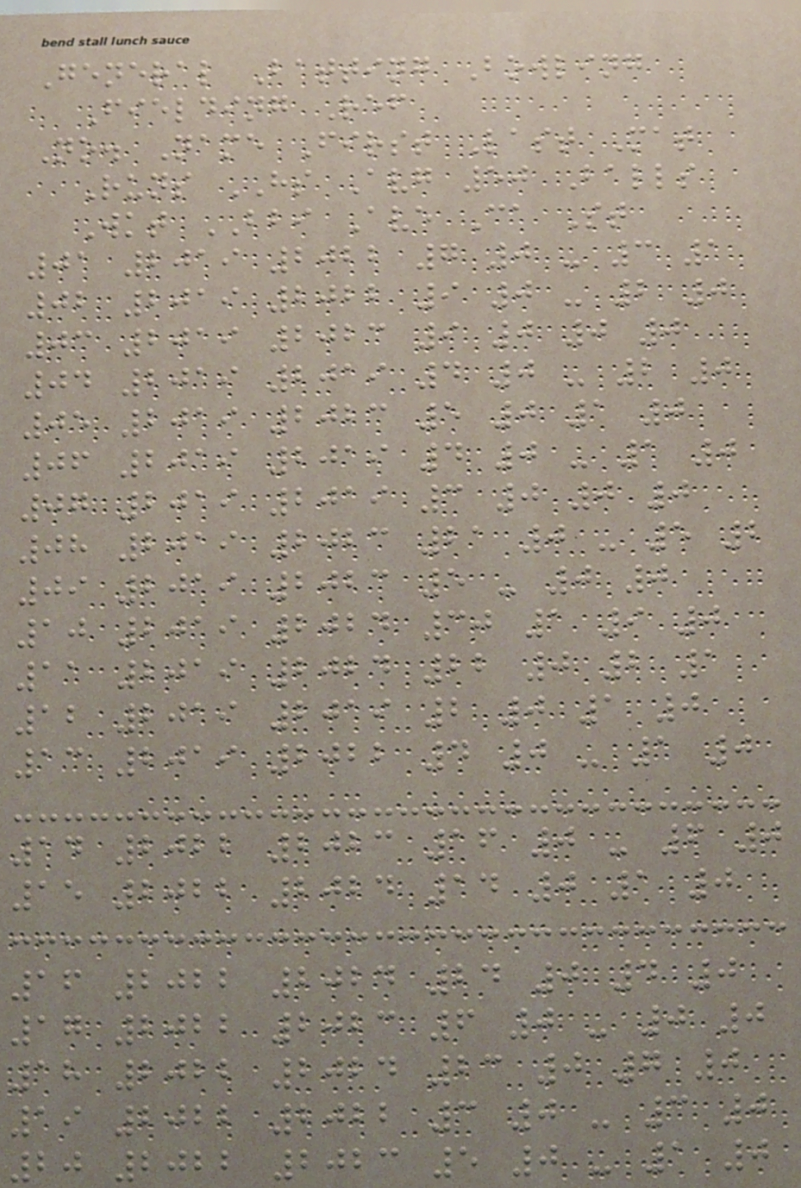General Batting Bowling
Fielding Ref
No. Name First Last Mat
Runs HS Avg 50 Balls
Wkt BBI Ave Ca St
01 2019 2022 7 0 - 3 1
02 2019 2022 9 0 - 2 0
03 2019 2023 9 0 0 0
04 2019 2019 4 0 - 2 0
05 2019 2023 5 0 1 0
06 2019 2019 4 0 - 1 0
07 2019 2019 3 0 0 0
08 2019 2023 21 0 - 5 2
09 2019 2023 5 - 0 0
10 2019 2024 30 1 9 0
11 2019 2024 22 0 2 1
12 2019 2019 2 0 1 0
13 2019 2022 4 0 - 1 0
14 2022 2023 16 0 - 6 0
15 2022 2024 14 0 1 0
16 2022 2024 24 0 4 0
17 2022 2023 6 0 - 0 0
18 2022 2024 23 0 7 0
19 2022 2022 3 0 - 3 0
20 2022 2023 5 0 - 1 0
